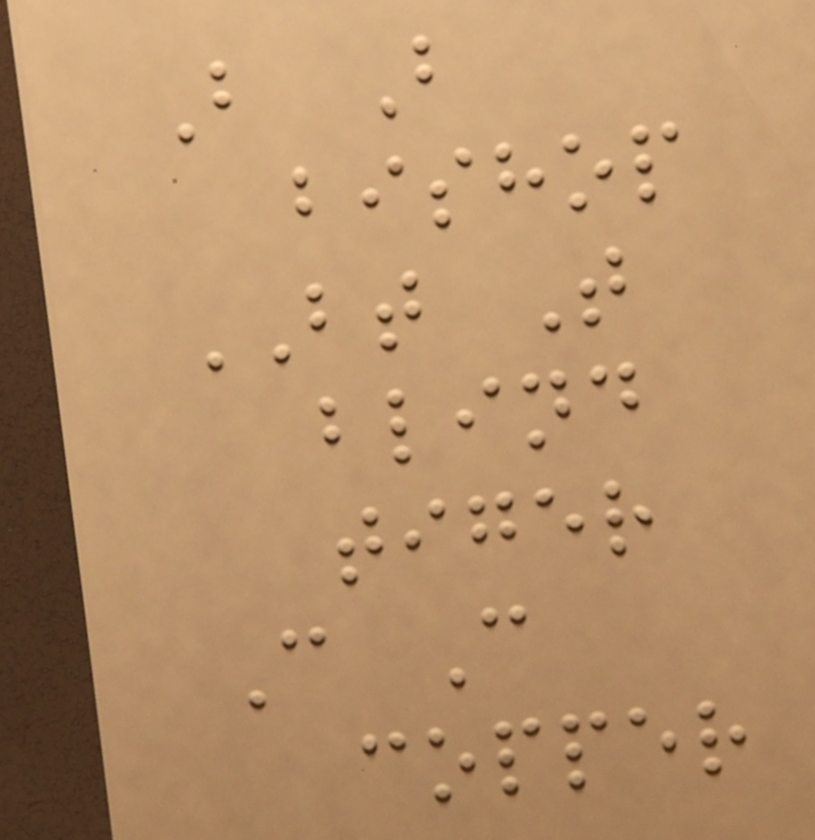B B
bishop
BT T
blind
tiger
C C
copper
